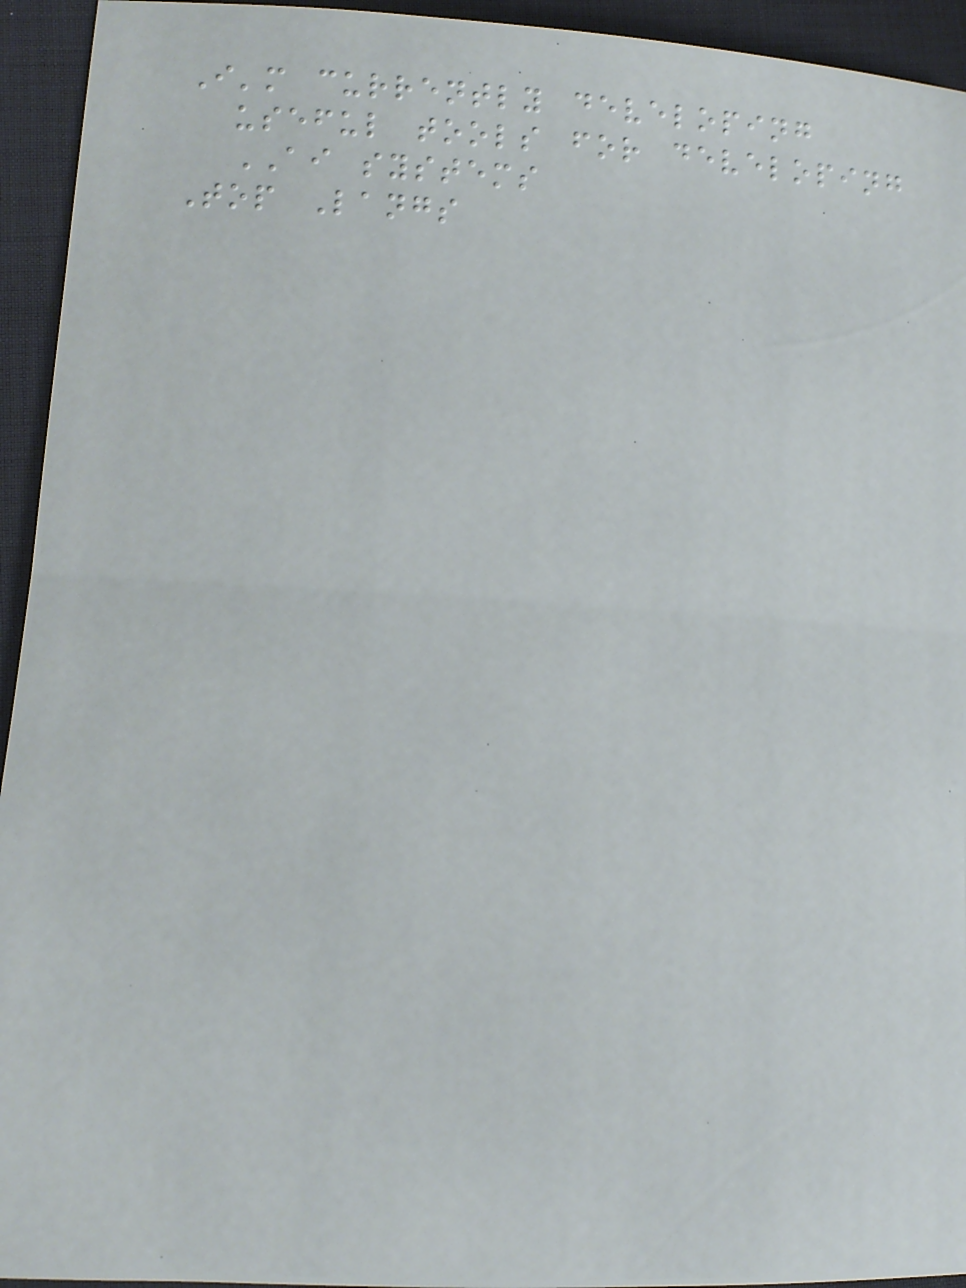I'm currently developing
useful tools for developing
AI systems
Top Langs
